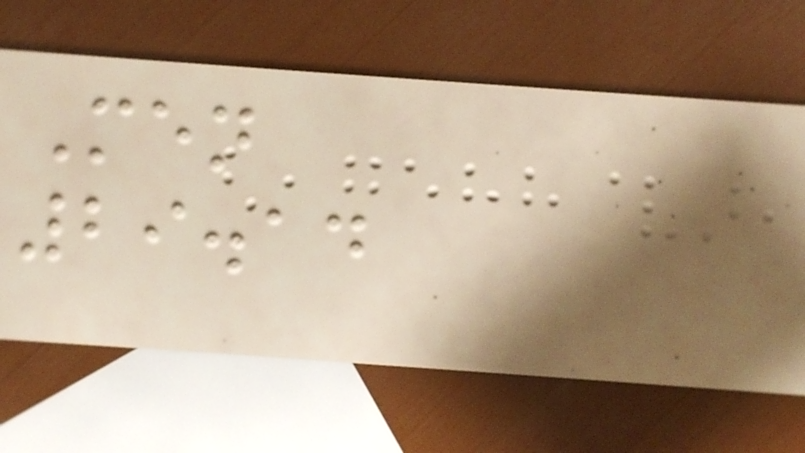Men
29.14
